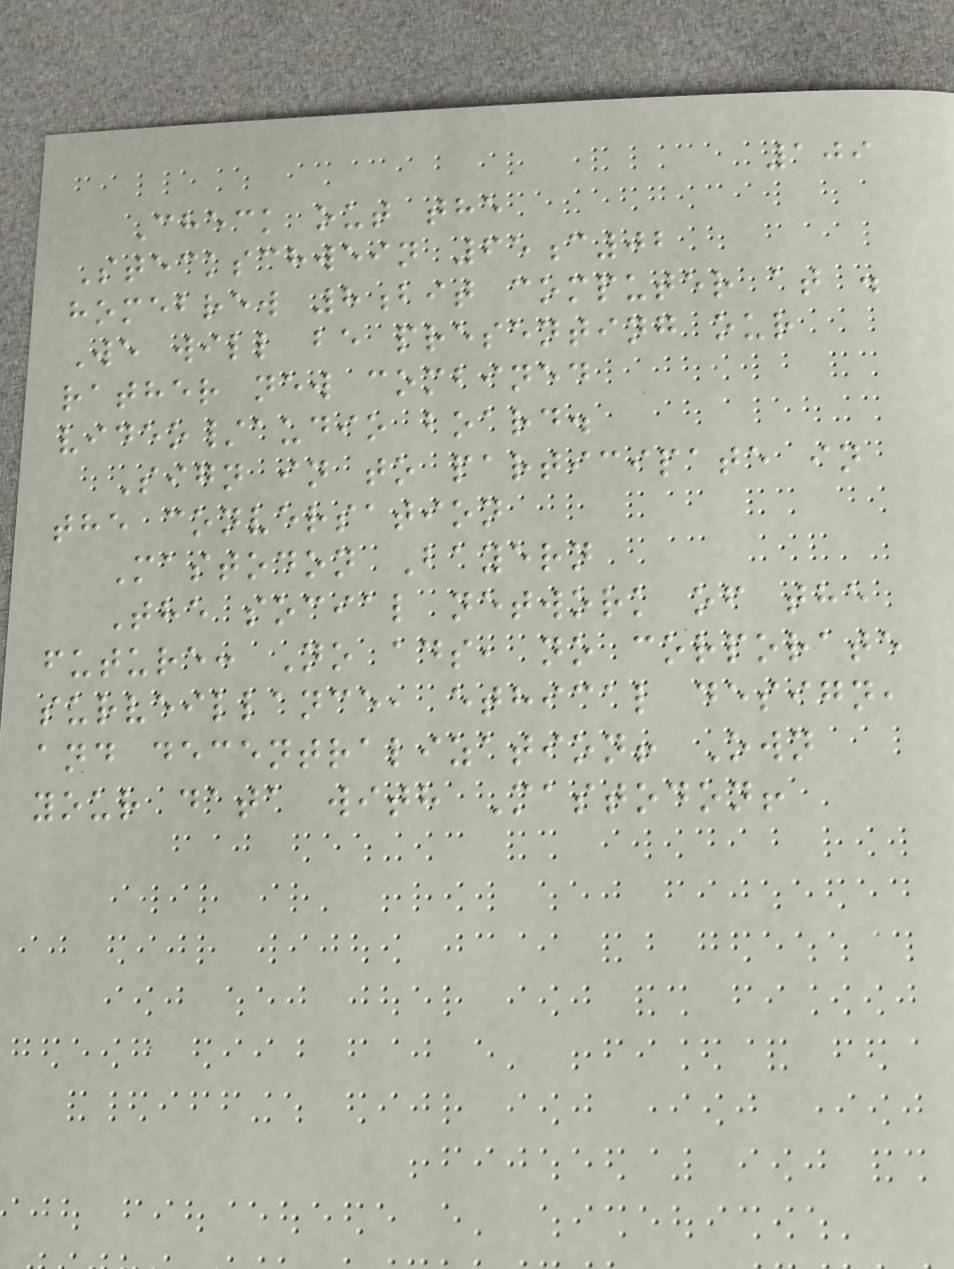109
Check out the
Steckschwein 65c02
homebrew 8bit computer at .
We will be presenting our
rather new combined
video/audio board.
Sign in to participate in
the conversation
Mastodon Bayern
The social network of the
future: No ads, no corporate
surveillance, ethical design,
and decentralization! Own
your data with Mastodon!
